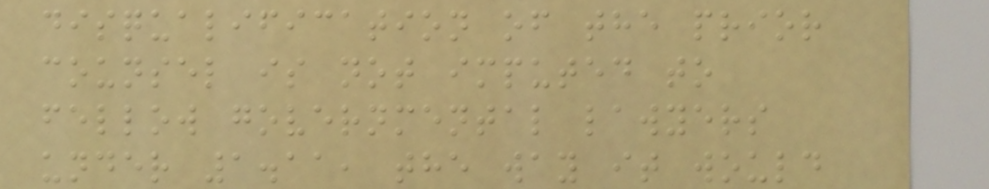disqualification of the prior
counsel is not imputed to
fellow governmental lawyers
under 1.11, the way it would
